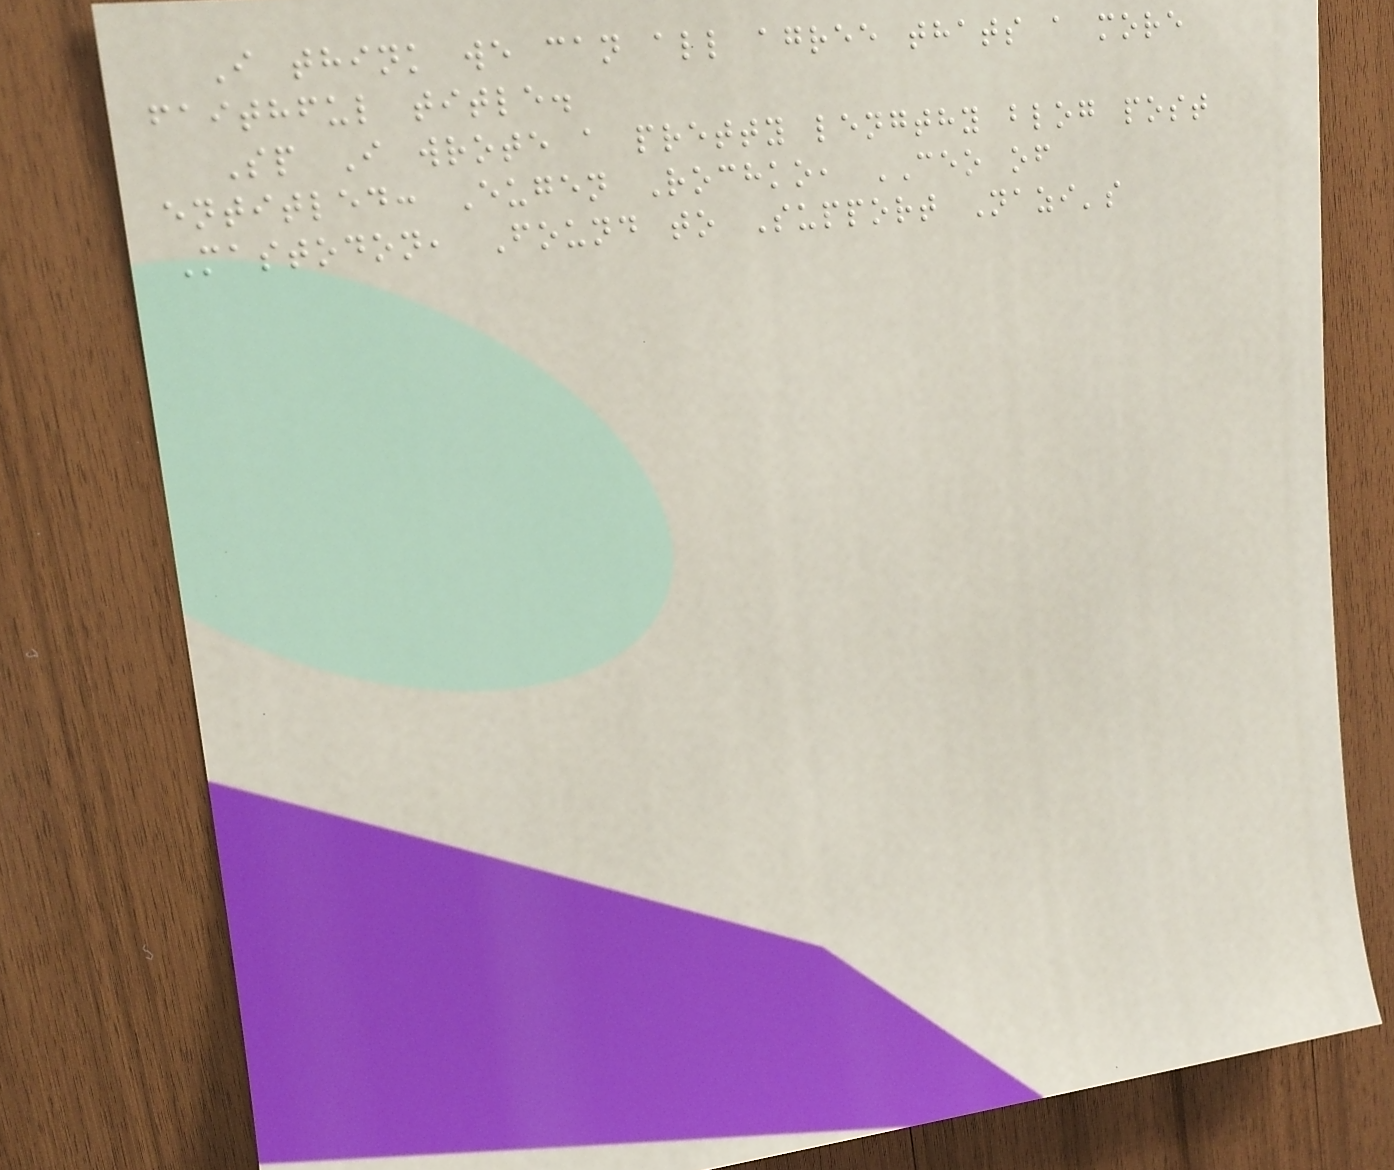I think we can all agree thats a more
faithful title.
Sp I wrote a pretty lengthy blog post
entitled: Eugen Rochko, CEO of
Mastodon, Found to Support Nazi's
